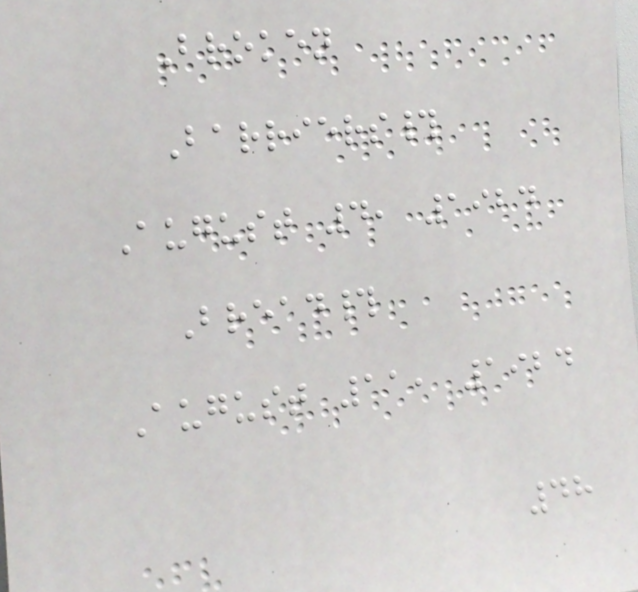Broken
Barriers#
August 4, 1924
Bread#
August 11, 1924
48
